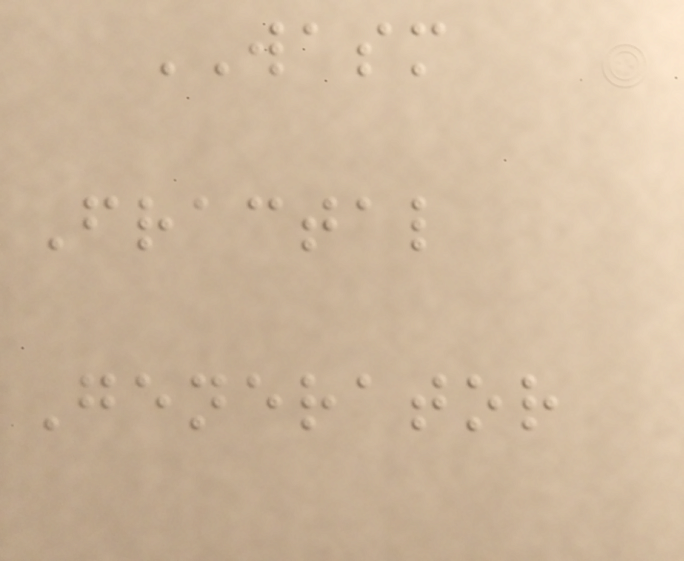WASM
Fractal
Generator
